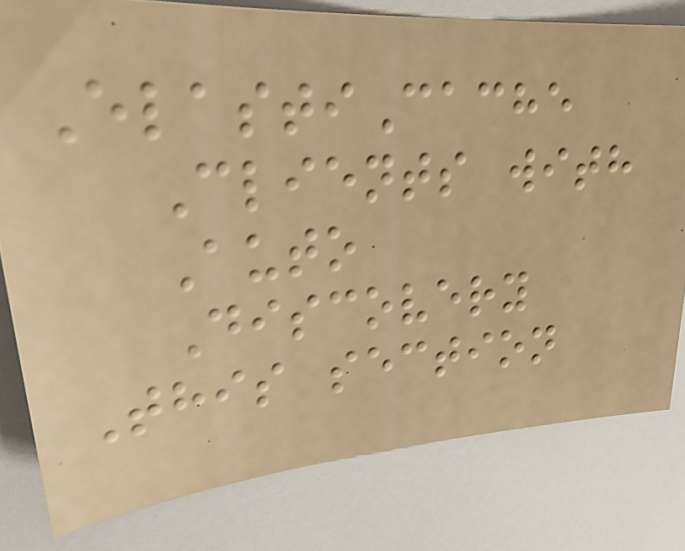ElastiCache
Clients with
Auto
Discovery
This section
